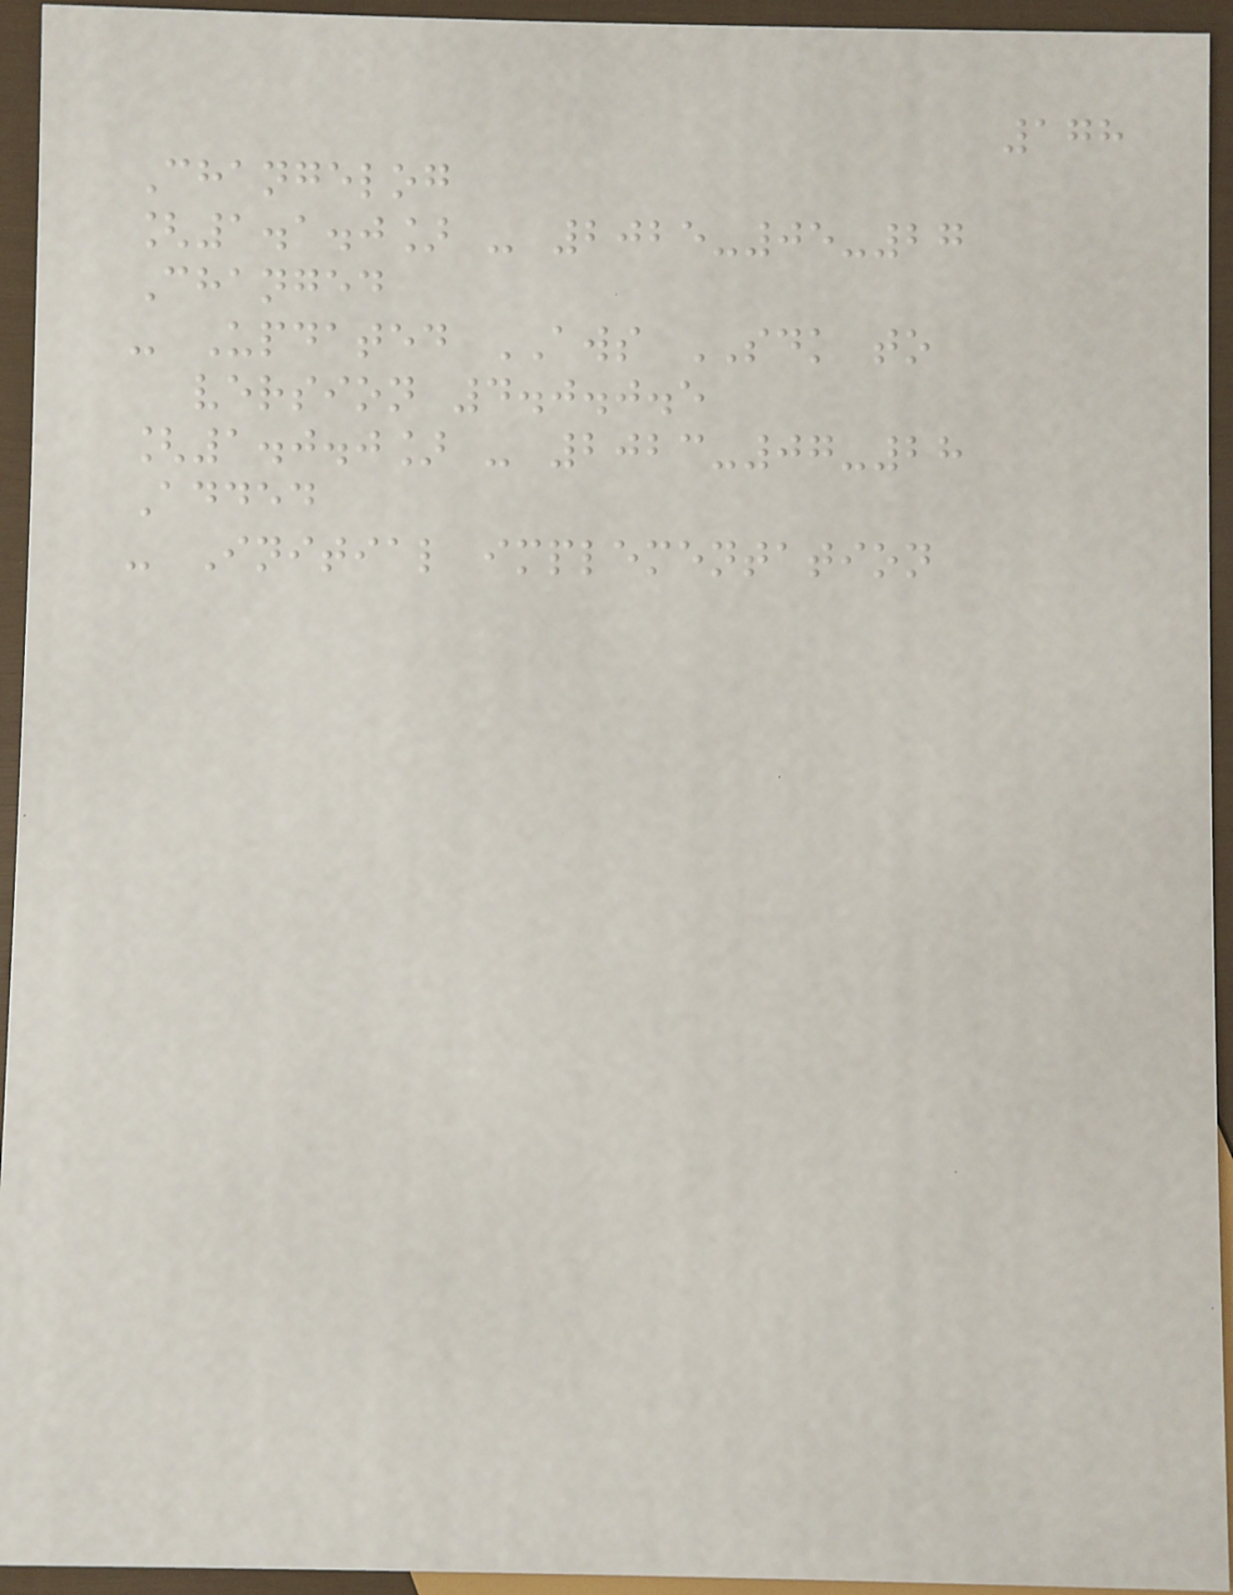178
Changelog
[1.1.0] - 2025-05-27
Changed
- Updated AWS SDK to
version 4.0.0.5
[1.0.0] - 2023-07-28
Added
- Initial implementation
